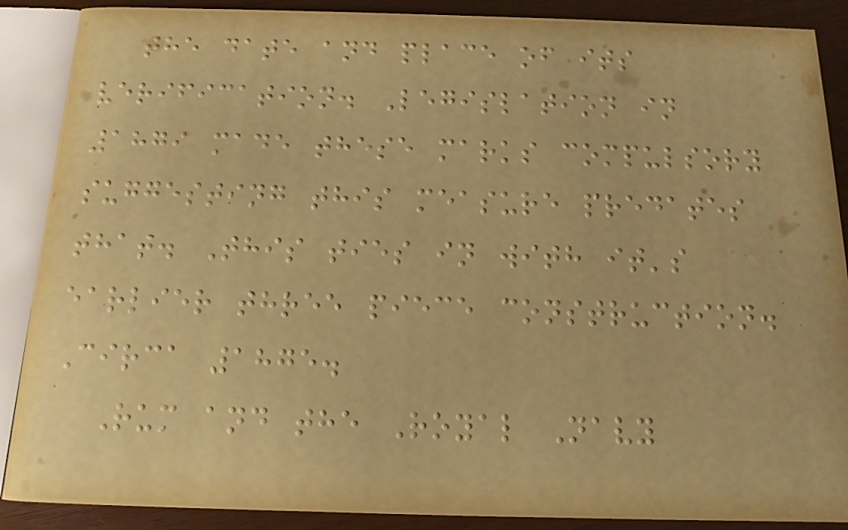the date and place of its
verification. Legislation in
1879 made these marks compulsory
suggesting this measure predates
that. This ties in with it's
earlier three piece construction.
Circa 1875.
Rum and the Royal Navy
